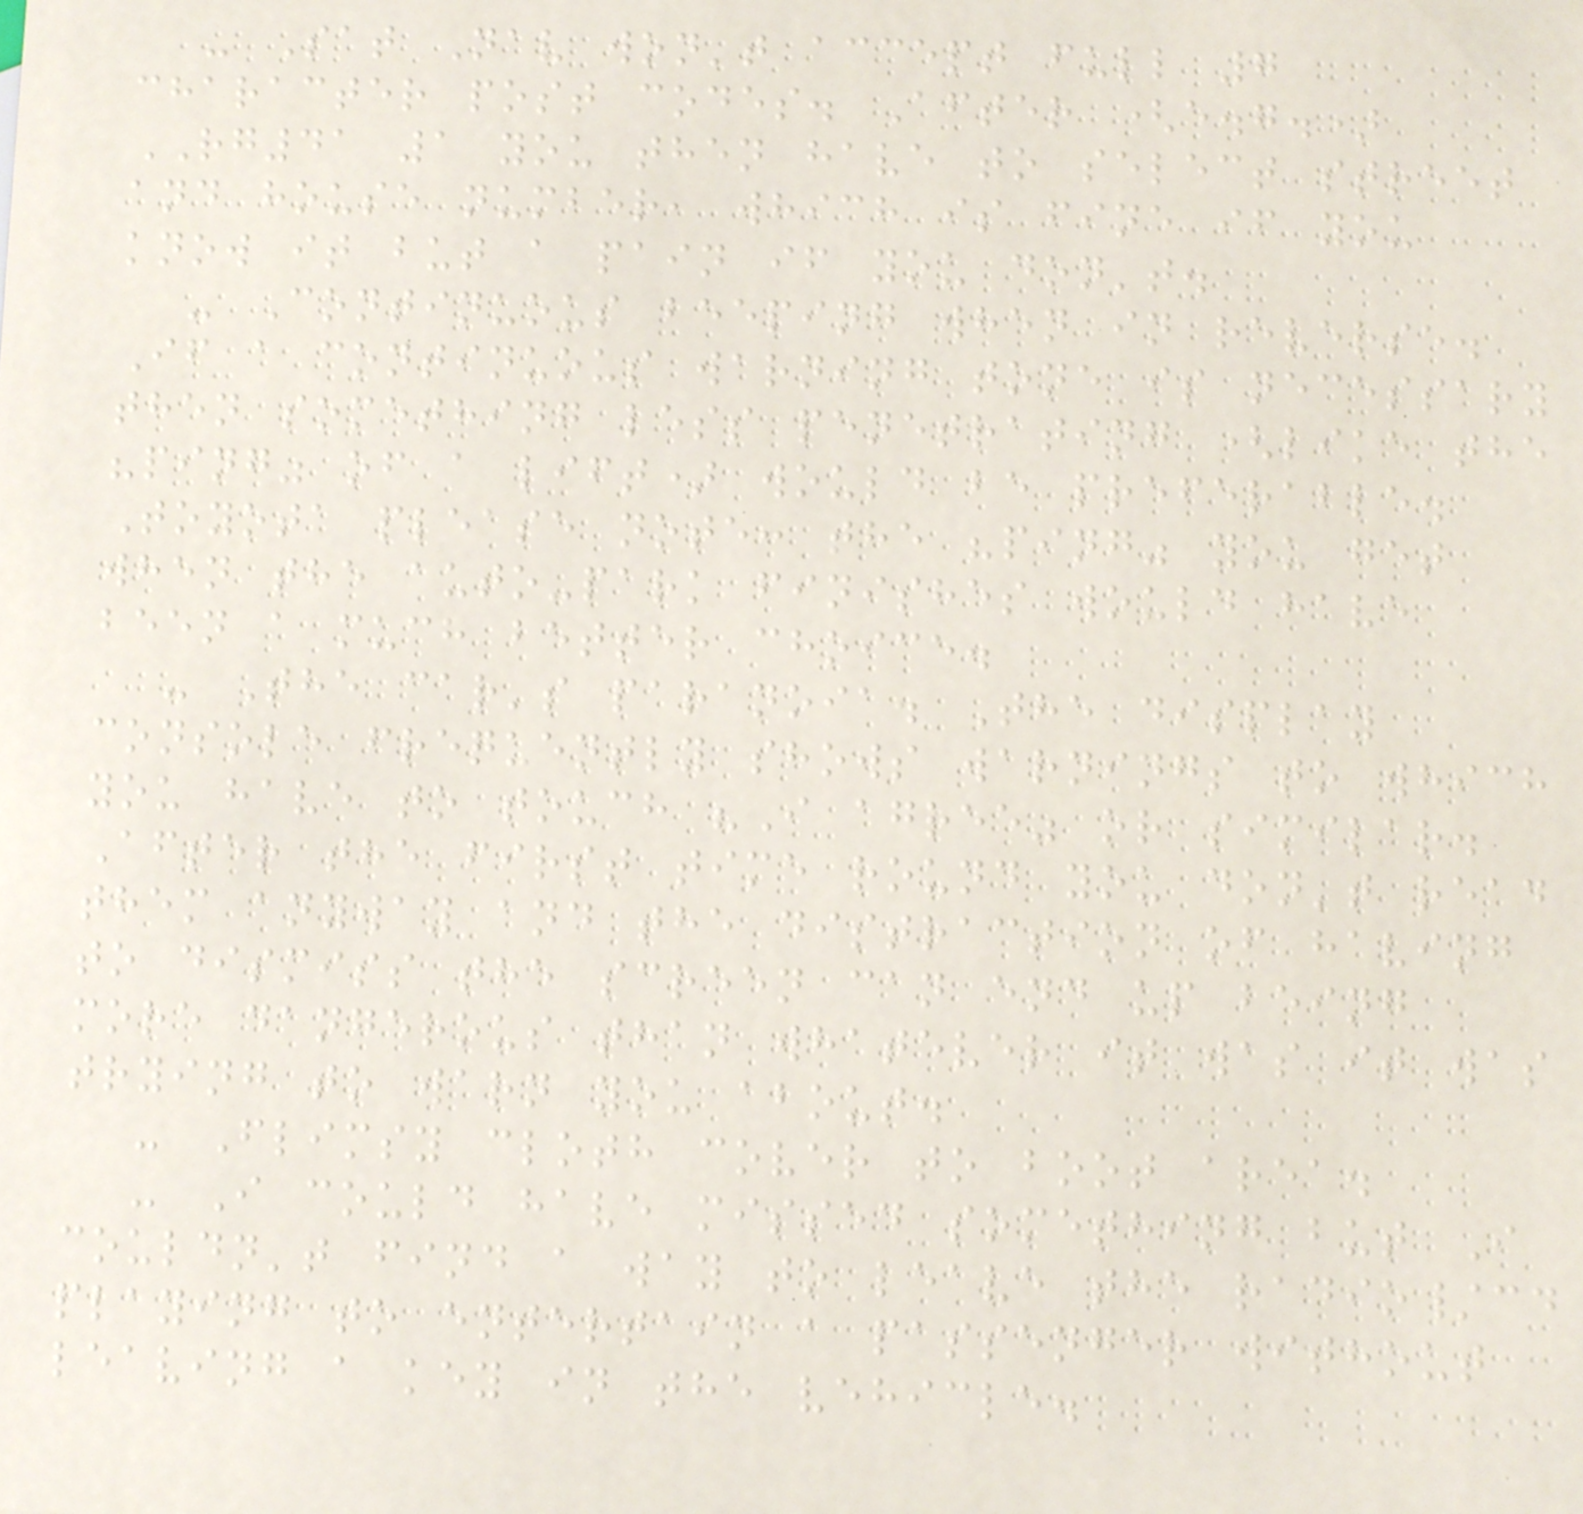- Sat Nav won't accept full 7
character post codes. After (e.g.)
RG41 1 you then have to select street
and house number, which is fine if you
know it but a pain if you don't.
- Continuous beeping when in reverse.
If a continuous warning tone is necessary
then something less penetrating (like the
"ping" of a lift) would be preferable.
Toyota please note: the "ping" you get
when the auto-park finishes would have
been a much better choice.
- The car's paranoia. The display
console frequently shows warnings to which
you have to touch "I agree" or similar.
After the first time round you don't read
them anyway and the distraction of having
to dismiss the screen can end up being
more dangerous than whatever it was it was
trying to warn you about.
- Flimsy cloth cover to boot area.
- I could have missed something but I
couldn't find a way to leave the radio/cd
playing to entertain a passenger without
leaving a key in the vehicle.
